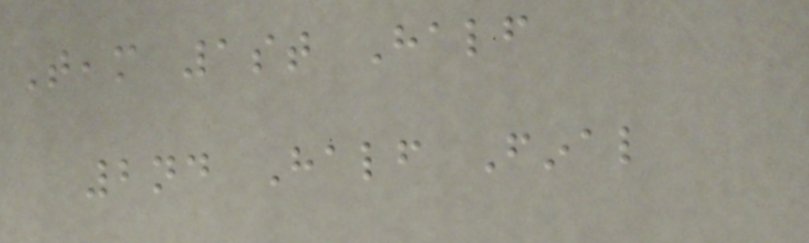Team 1st Half
2nd Half Final
